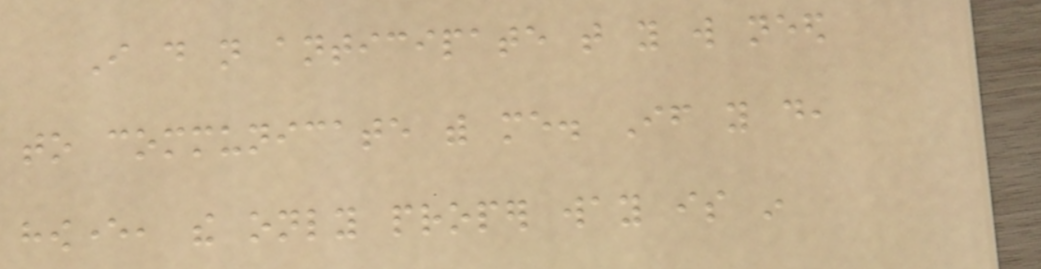I do not anticipate that you will need
to communicate with me. If you do,
however, the only proper way is in
